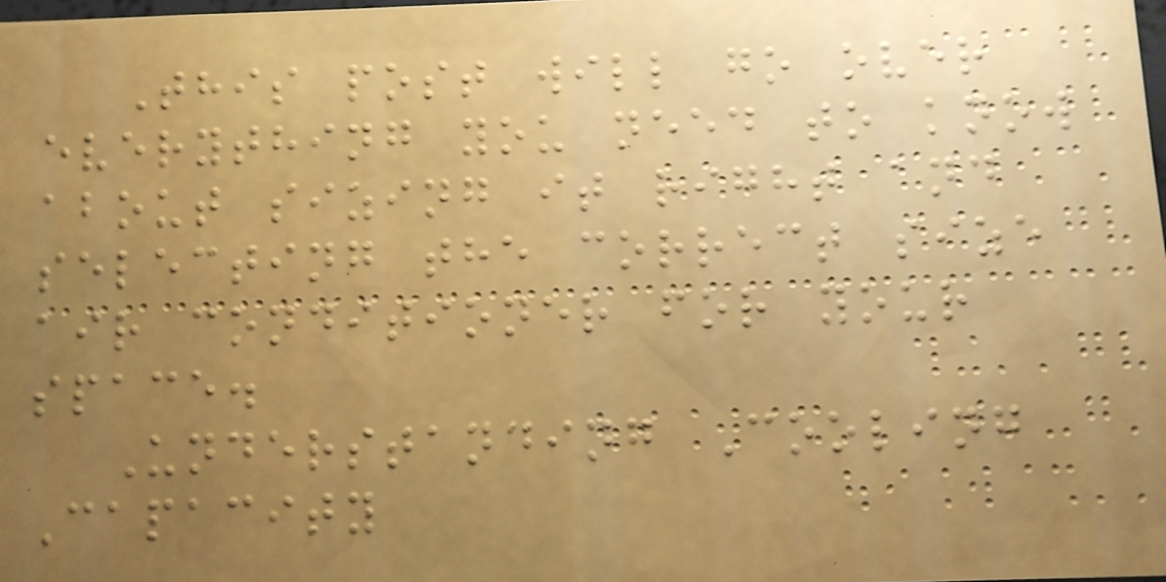This post will go over
everything you need to know
about sizing it right and
selecting the correct size
air conditioner for your
space.
Understanding Cooling
Capacity
